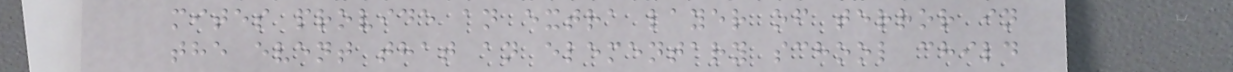mites provide an extra layer of terror in
the event that an elementary school child
